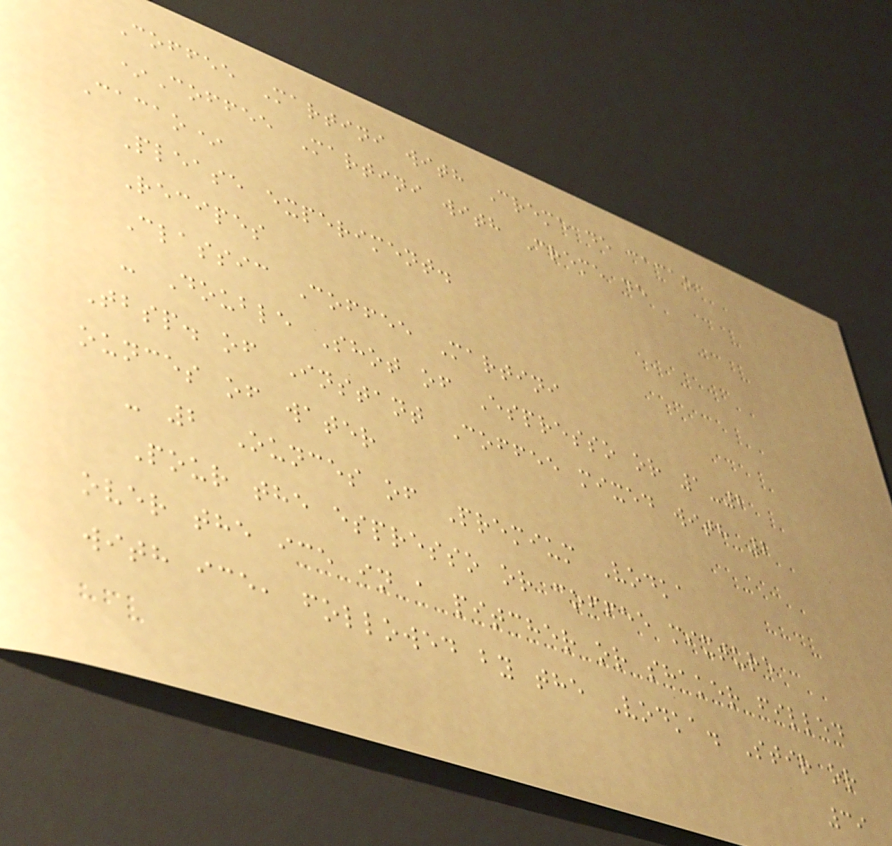Coffee Martini with Creme de cacao
*Coffee Martini with Creme de
Cacao*
Please experiment.
Recipes
Classic Coffee Martini
- Double Shot of Espresso or 1-2
Tbsp. of Instant Coffee mixed with 2
ounces of water
- 2 Ounces of Premium Vodka
Pour the espresso or coffee mixture
over the ice in a pitcher or shaker filled
with ice, followed by the Vodka. Stir or
39
